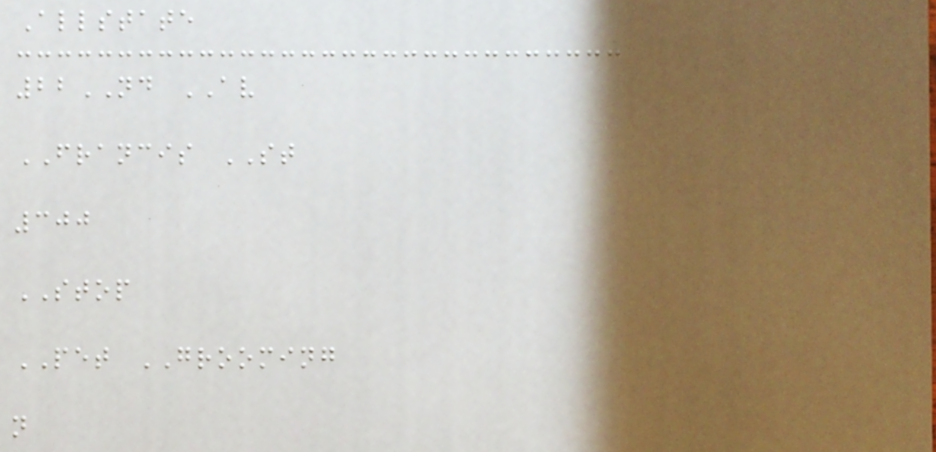Allstate
22ND AV
FRANCIS ST
300
STOP
PET GROOMING
n
